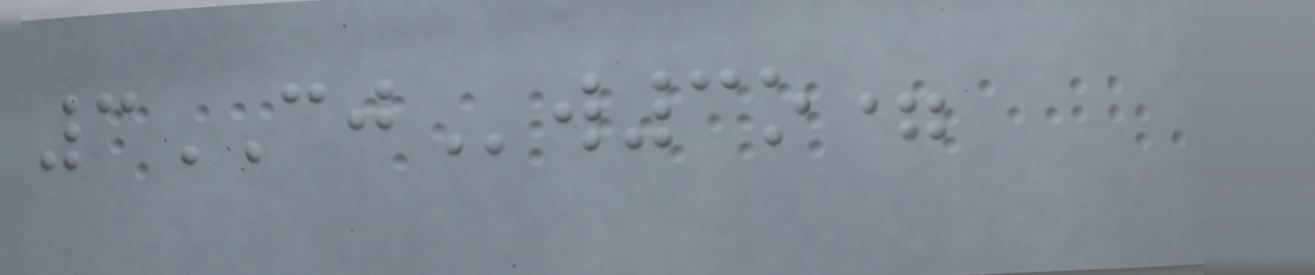3CJw3o=
